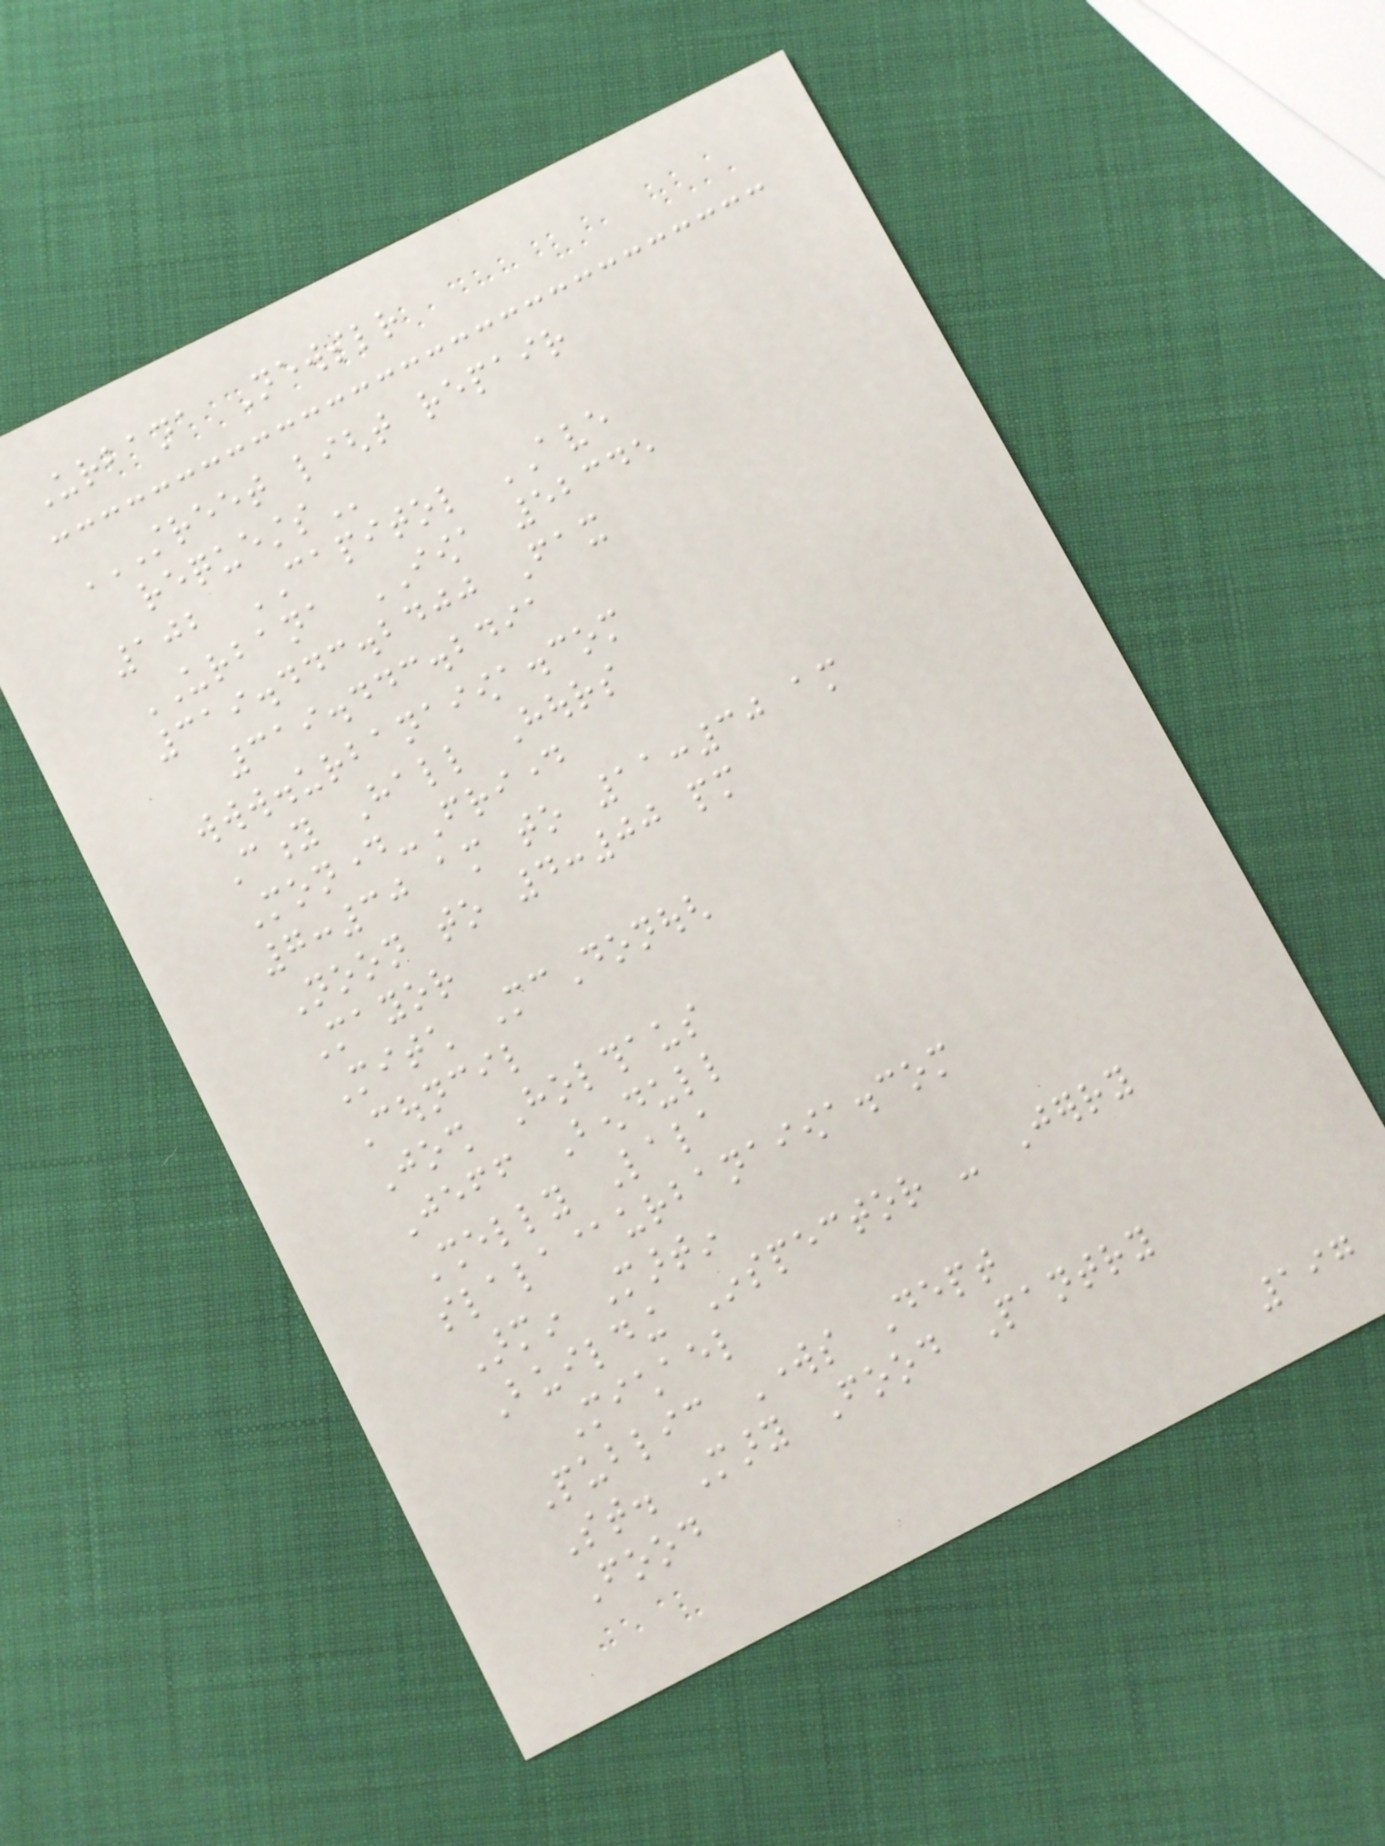Urbana Newsletter
STREET LIGHT REPAIR
REQUESTS
102 CAPITOL AVE
URBANA IOWA 52345
319.443.2400 Fax
319.443.2491
www.urbanaiowa.com
City Hall Hours
Monday-Friday
7:30 am to 11:30 am
Noon to 4:00 pm
Mayor
Mitch McDonough
Council
Josh Holthaus
Jeff Bendull
Shelly Lala
slala@urbanaiowa.com
Armin Martin
Building Inspector - Jerry
Michael
Public Works Dept
St. Mary Food Pantry
Food
197
